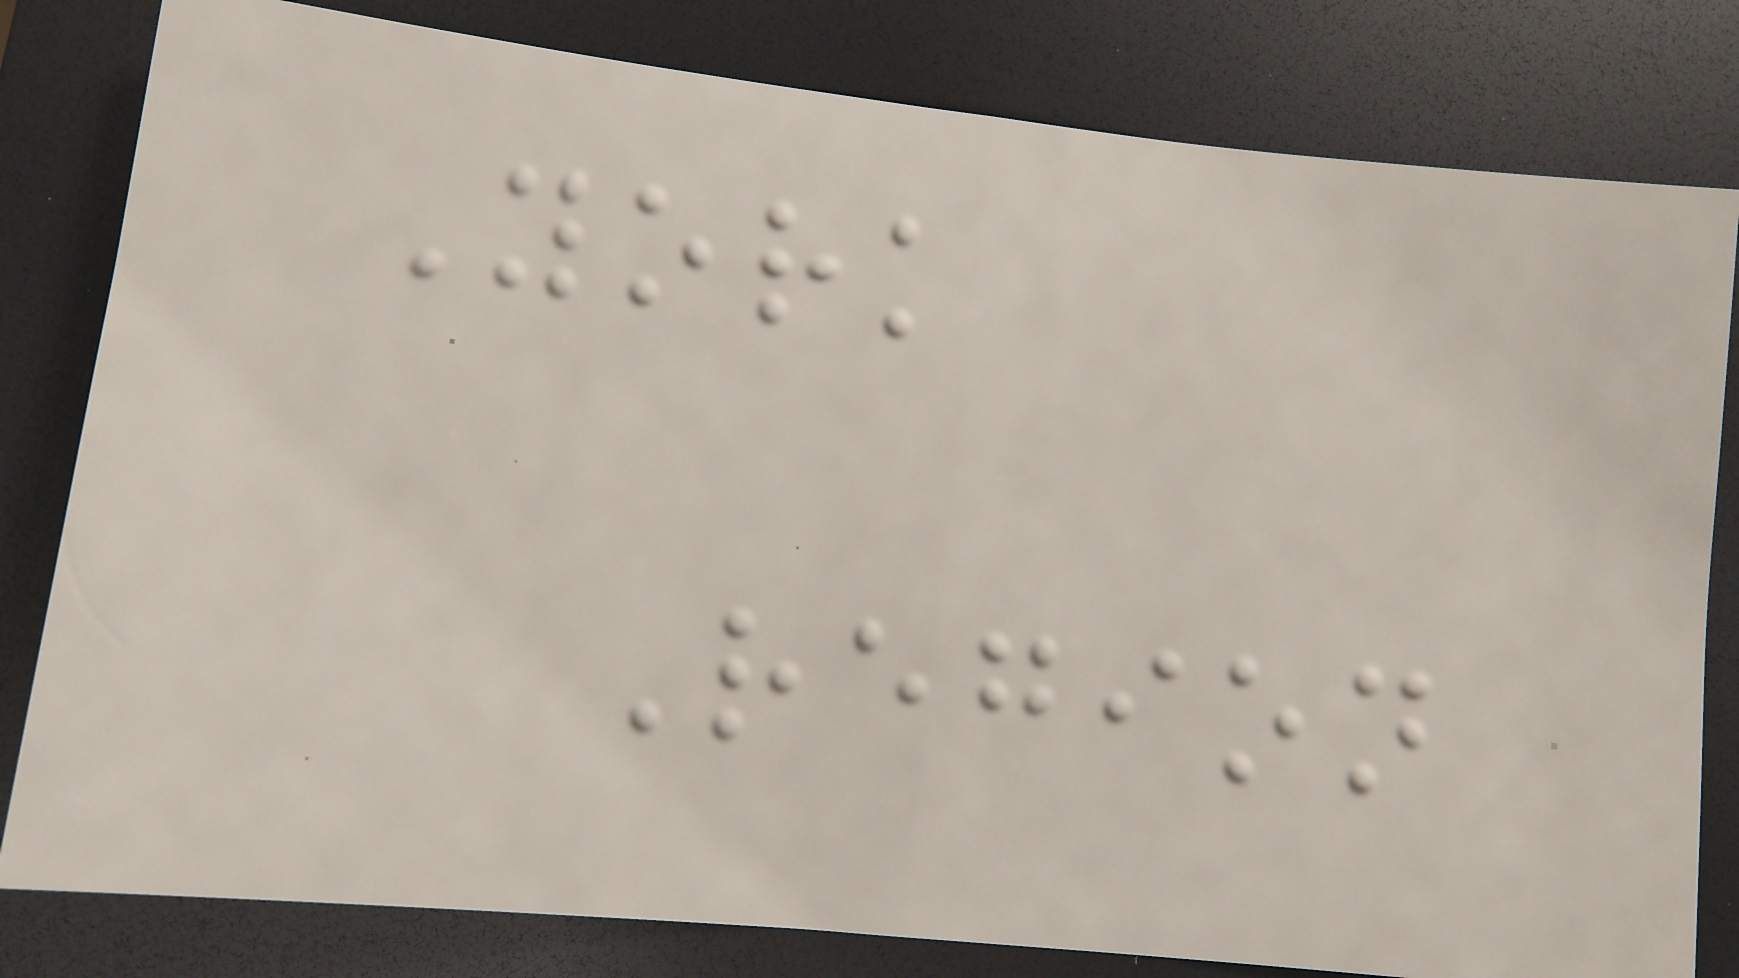York
Region
